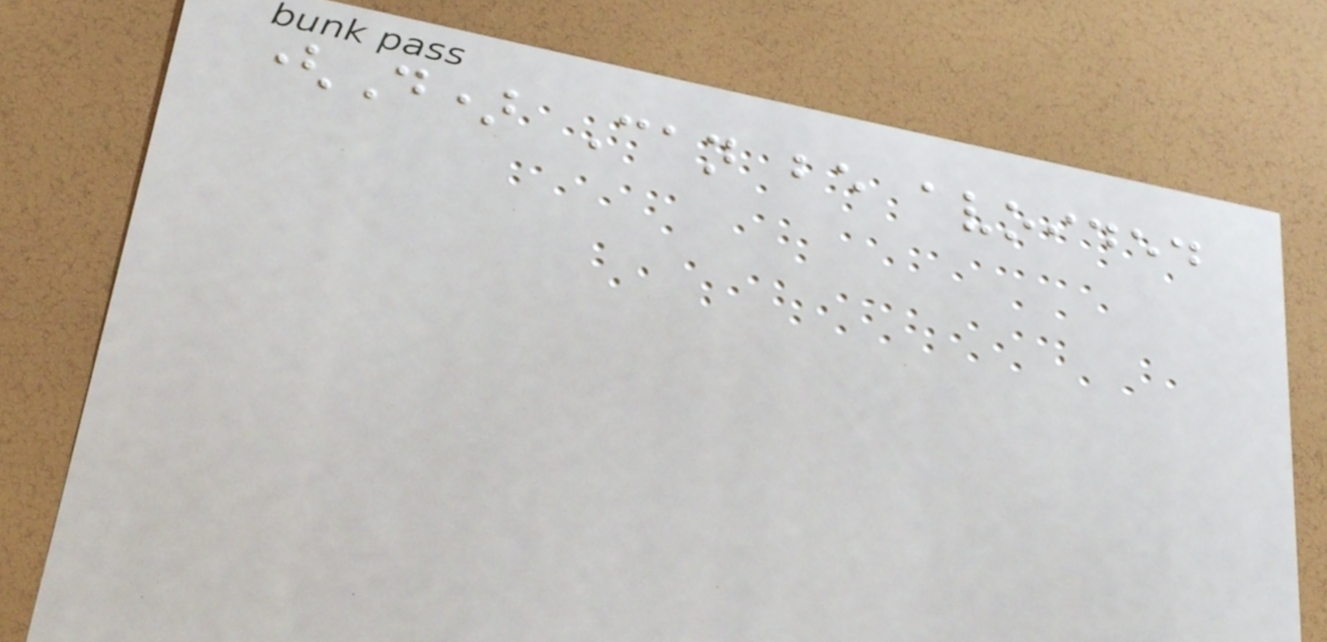(D) Can be avoided
